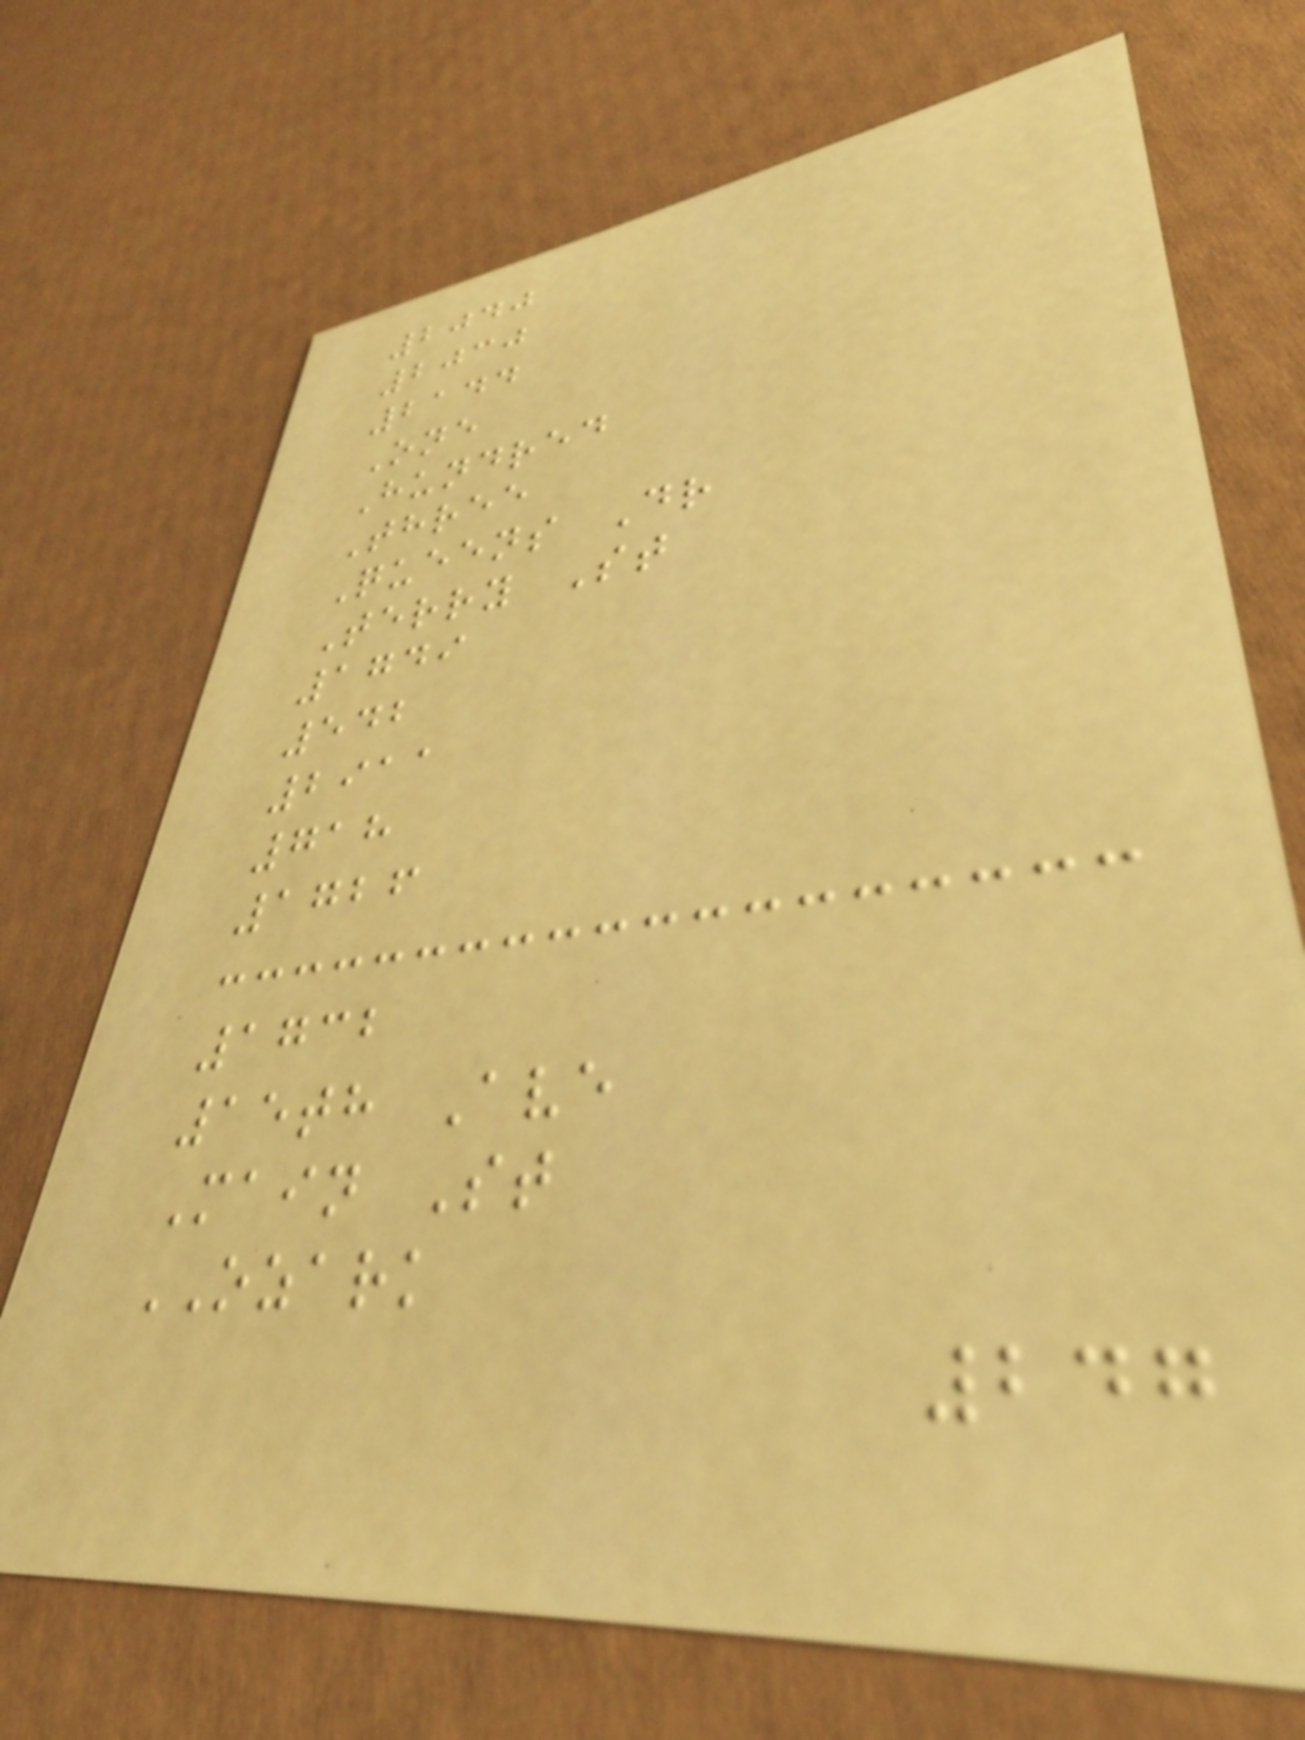2040
2030
2144
One
Hundred
Three
Queens Dr
Terry St
1749
542
2911
718
1726
1732
15th Ave
Main St
OZARK
247
